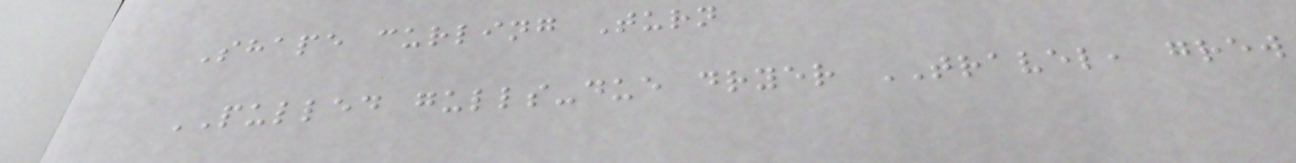Shape curling Turn
PULLED gulls-due dryer TRAVEL, grew
